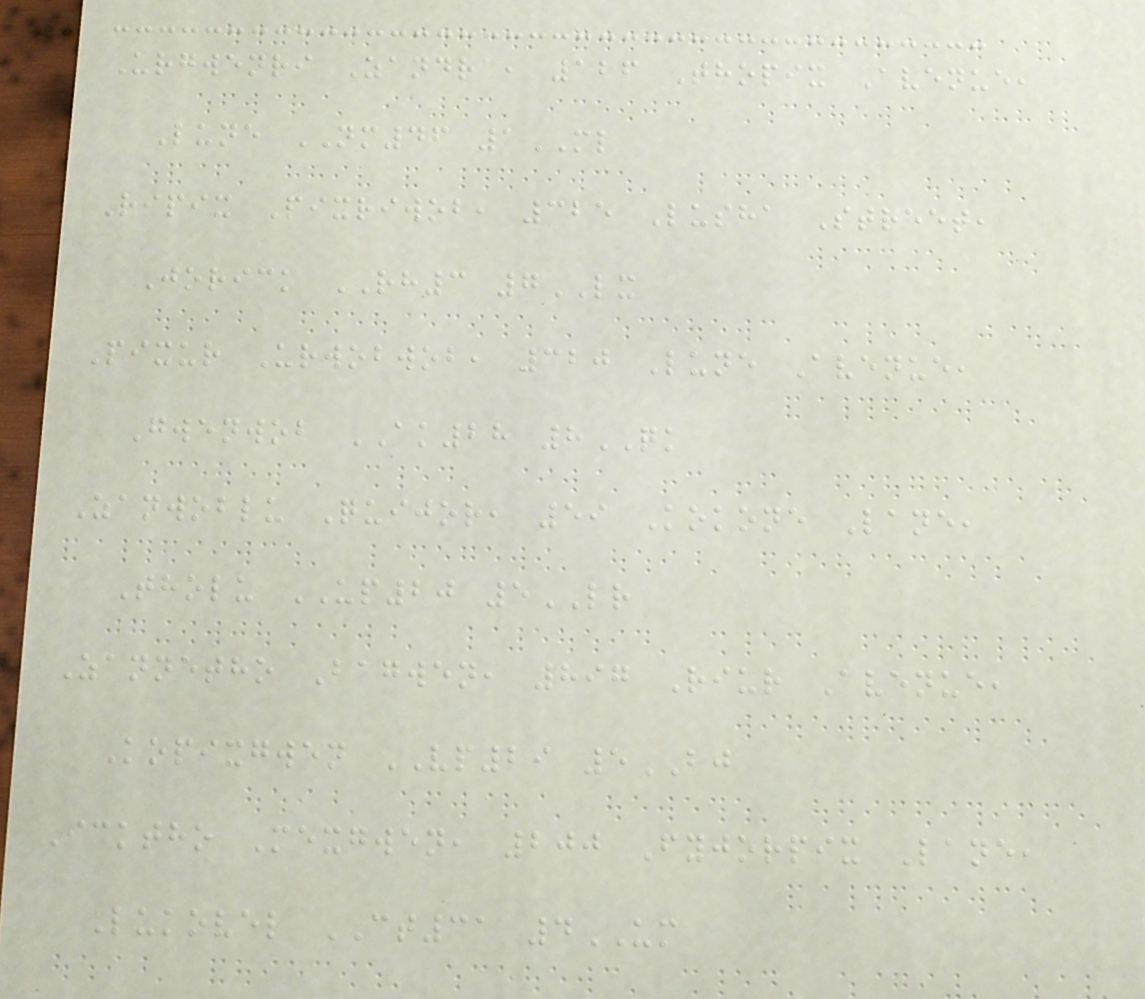Urgwenri Zandra, 126 Thopix Avenue,
Lune NM46 1ML
Ripix Pixriwob, 325 Lusha Street,
Jorick RH3 7LX
Pixur Urwobwob, 320 Lune Avenue,
Gwenwob AK28 8QK
Zanwoblu Quijor, 59 Kokone Lane,
Tholu UP20 5LR
Zannetho Bagwen, 897 Riur Avenue,
Kopixgwen VP29 5BJ
Icktho Mexgwen, 200 Fyjorpix Lane,
Lukovel CT31 4UM
